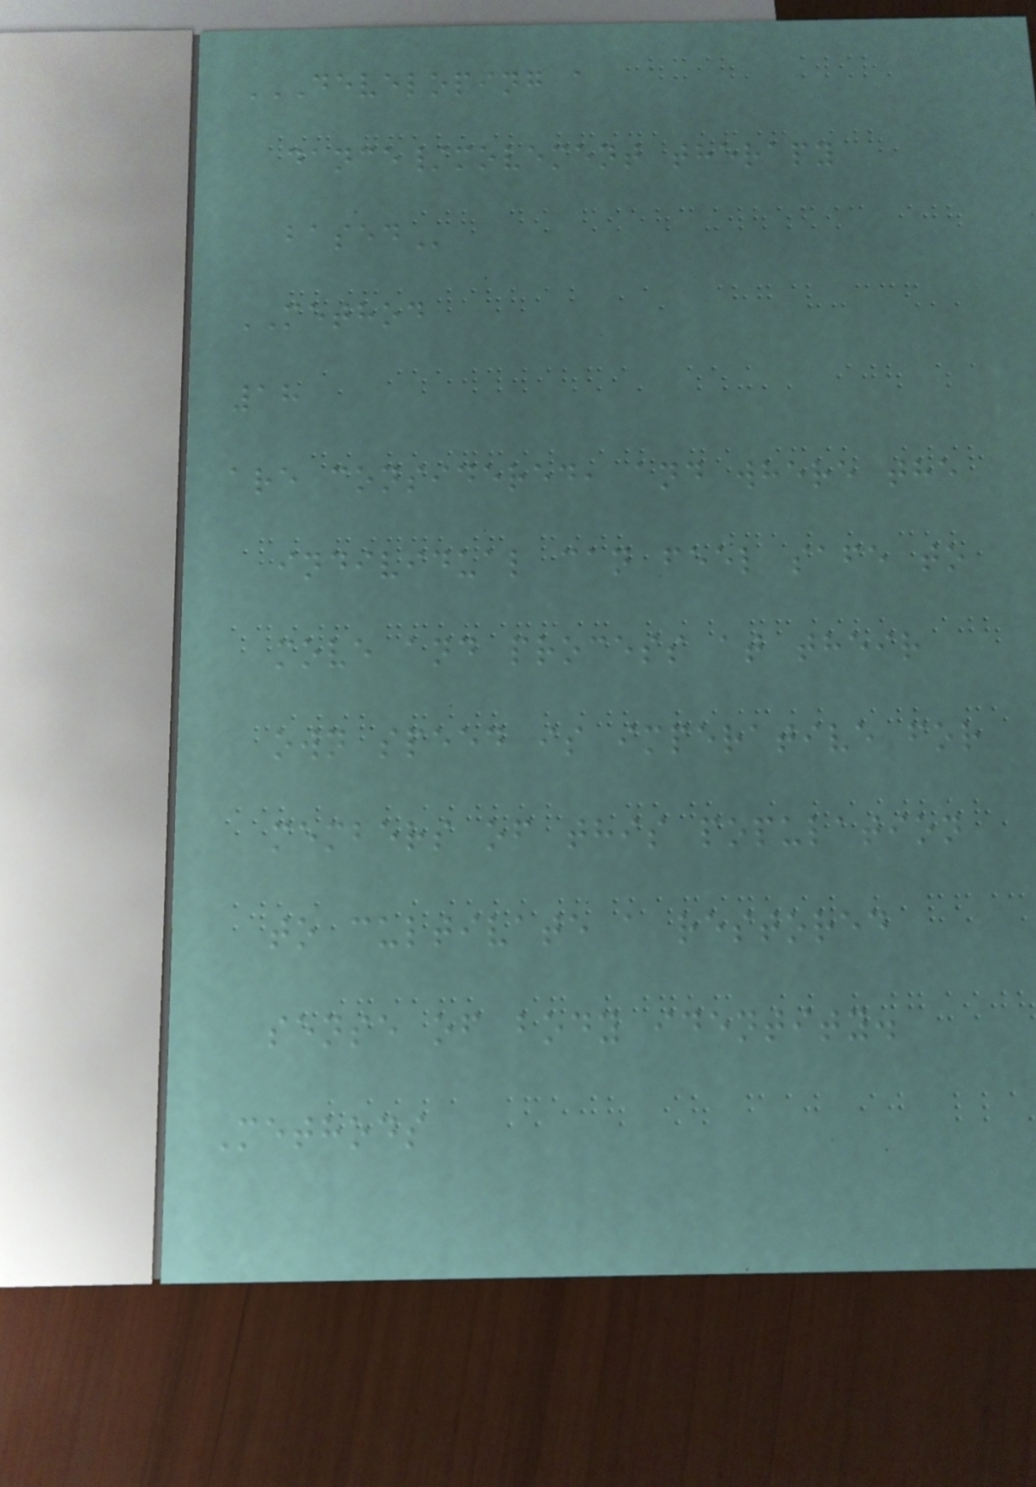DEVELOPING A
DANCE/MOVEMENT THERAPY
BASED
METHOD
18
are considered, and where the
individual can feel safe to
move and process at their
own speed is imperative for
members of this population
to cultivate a restored
sense of body identity.
Methods
